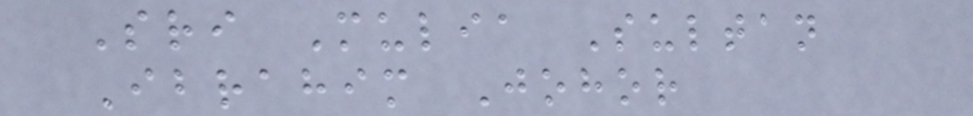Sri Mulia Sultan
Ibrahim Johor
